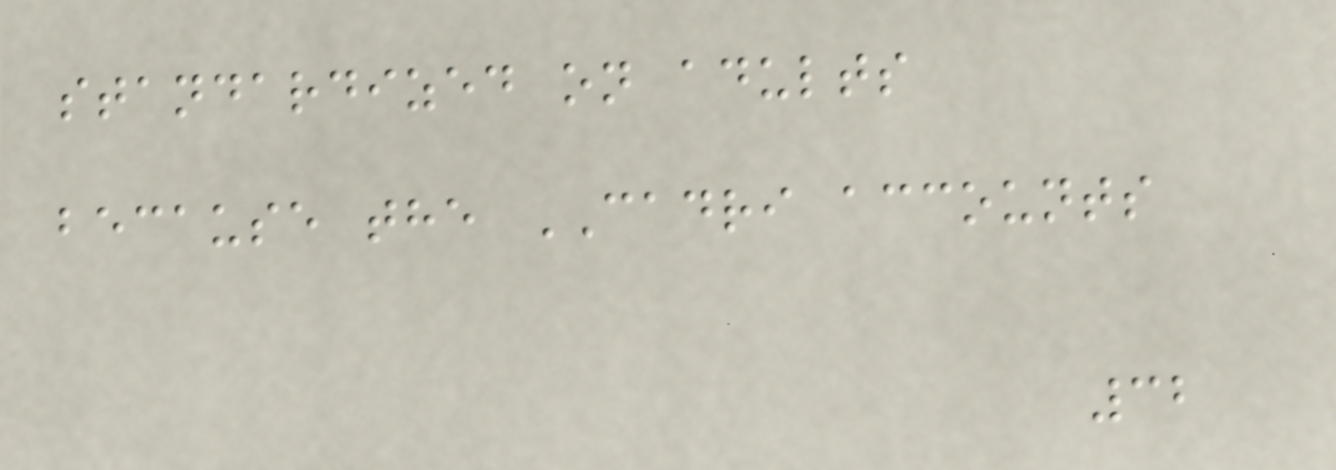standardized on adults
because the CADRI accounts
32
